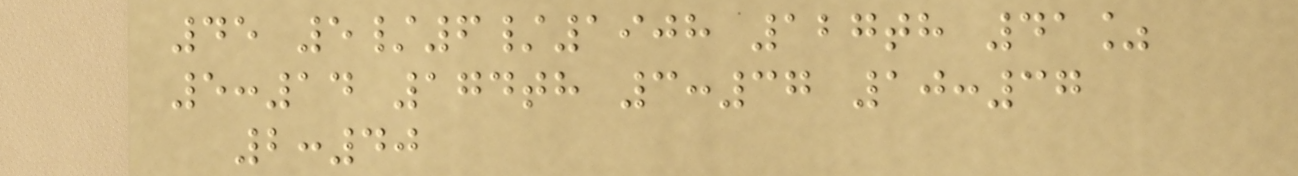45 5/6/1908 127th 41%
5:14 174th 3:37 10:37
2:40
